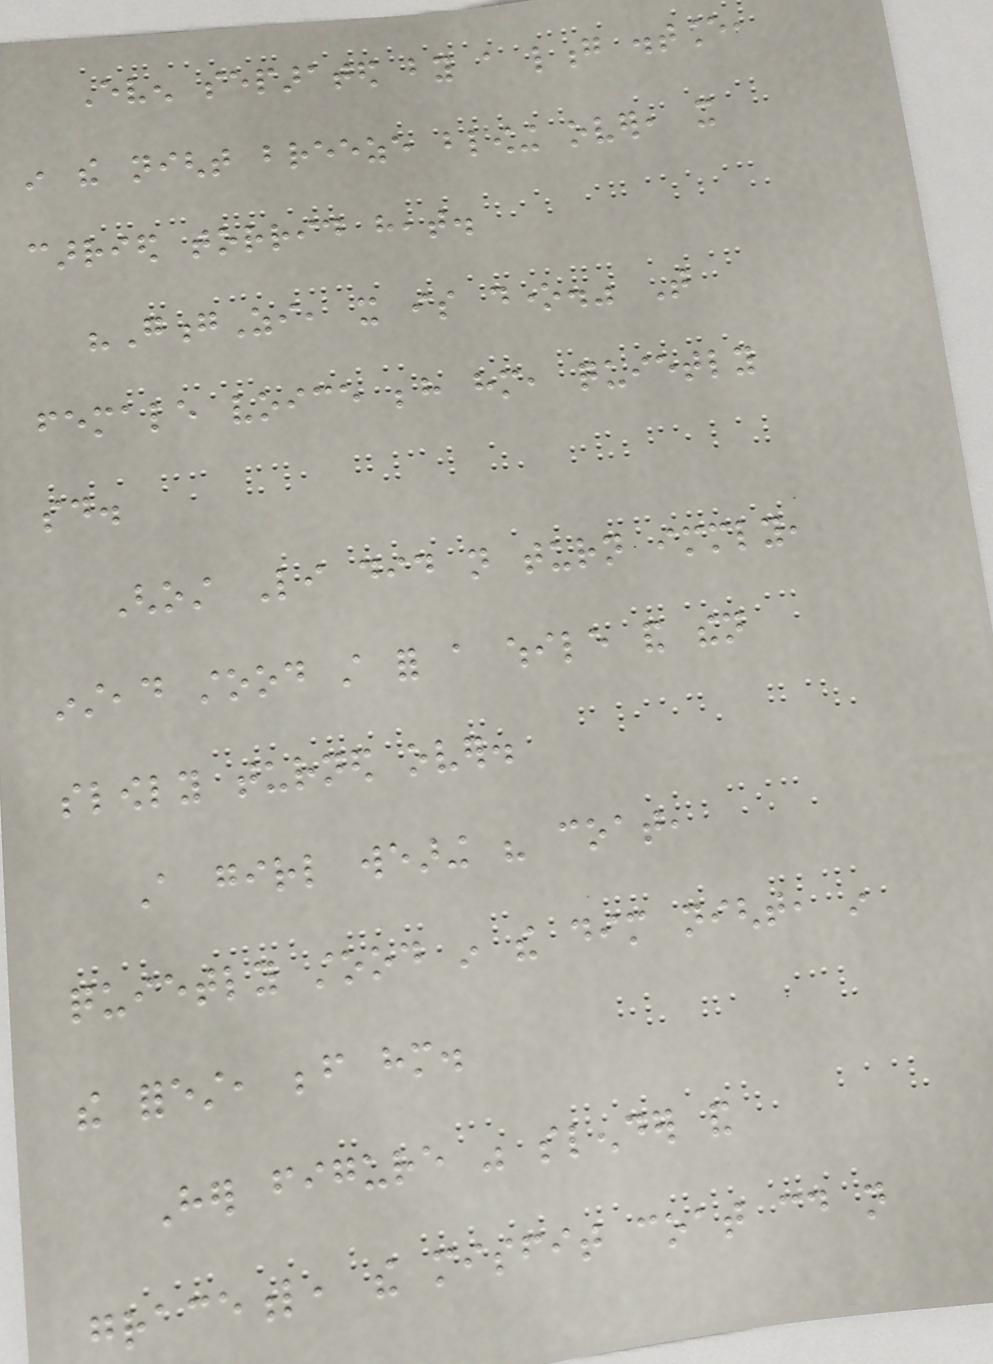Even separated by a long distance,
in the night breeze blowing over, it
carried torrid heat.
"GongZi, it is done." That
female voice behind him, quietly
said.
Ghost Li did not turn immediately,
instead stood still for a while and then
slowly turned over.
A girl wearing his coat,
quietly stood in the dim night, in
the forest, before him.
Her figure was slender and
graceful, the misfit coat could not
